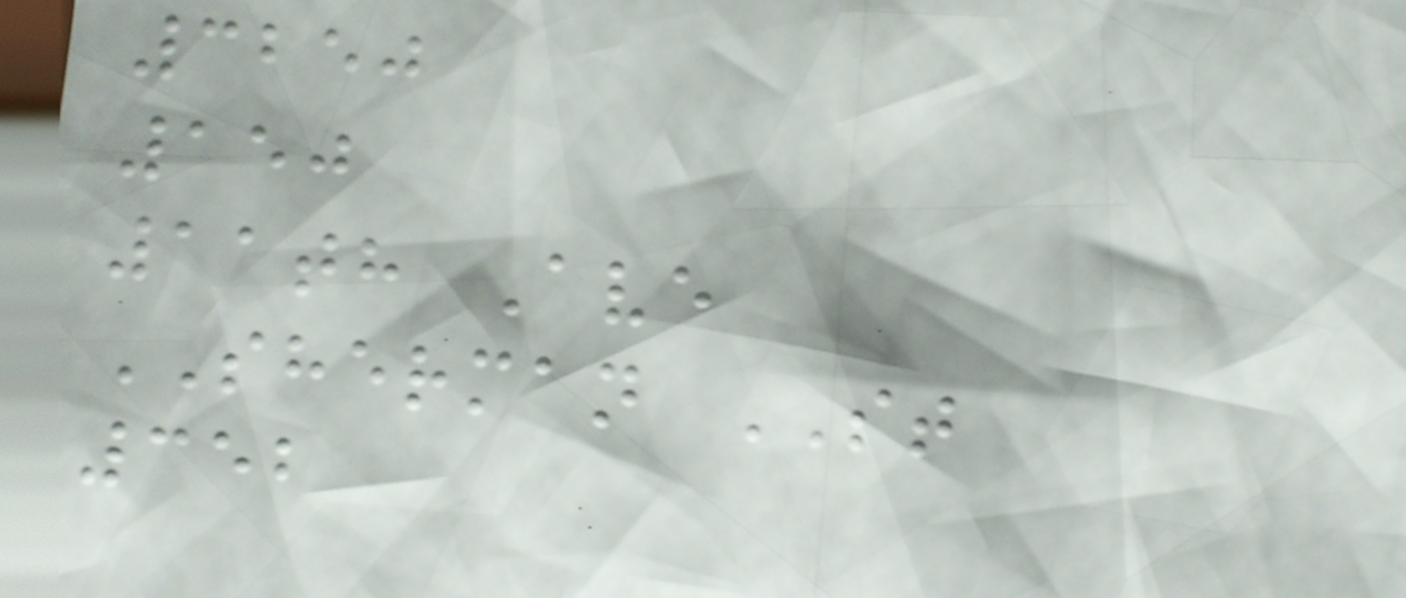3250
150
11th Ave
SHERMAN ST
352
